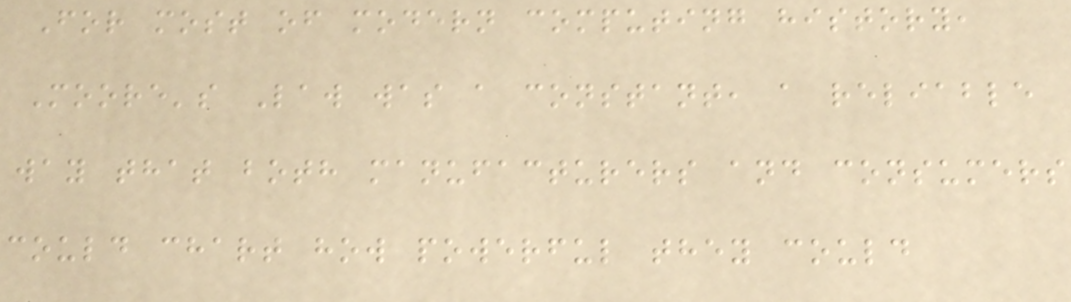For most of modern computing history,
Moore's Law was a constant, a reliable
way that both manufacturers and consumers
could chart how powerful they could
